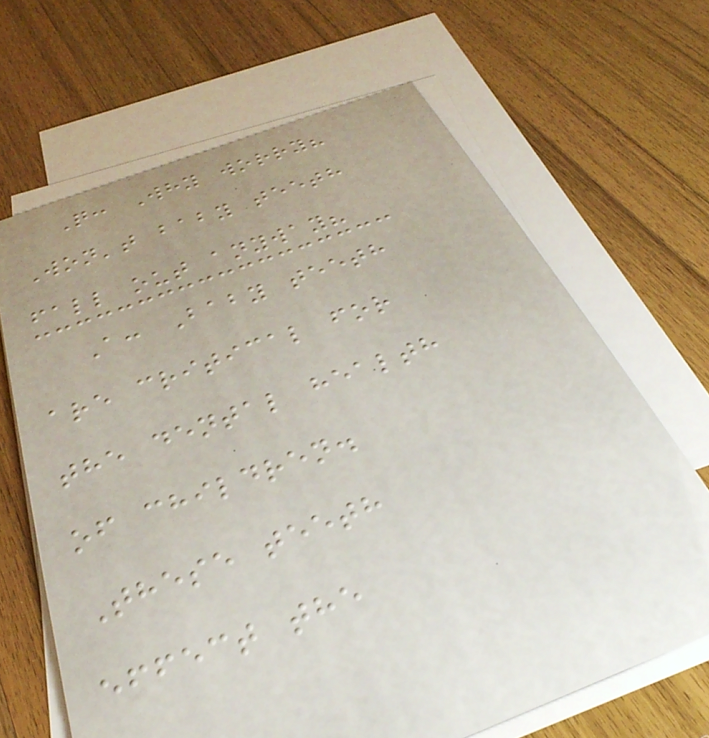Q: Why worry?
Won't baby teeth
fall out anyway?
A: Baby teeth
are critical for
the dental health
of children.
These teeth
effect the
